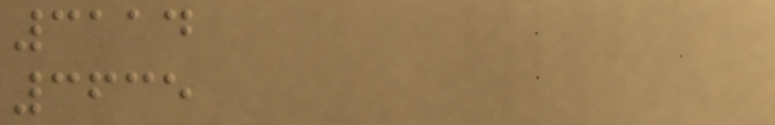3114
3635
